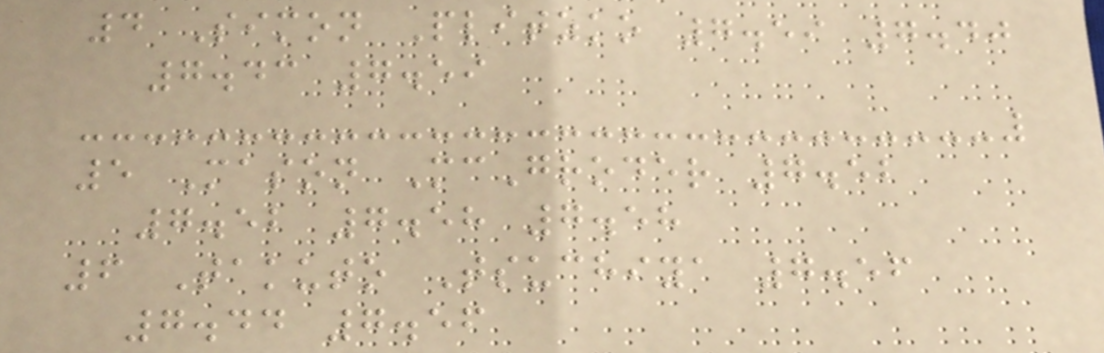4 Simon Plitzko 7.59 7.40
7.43 7.59
5 Mason McGroder 7.52
7.52 7.58 7.58
6 Takuto Tsuchiya 7.56
7.44 7.56
